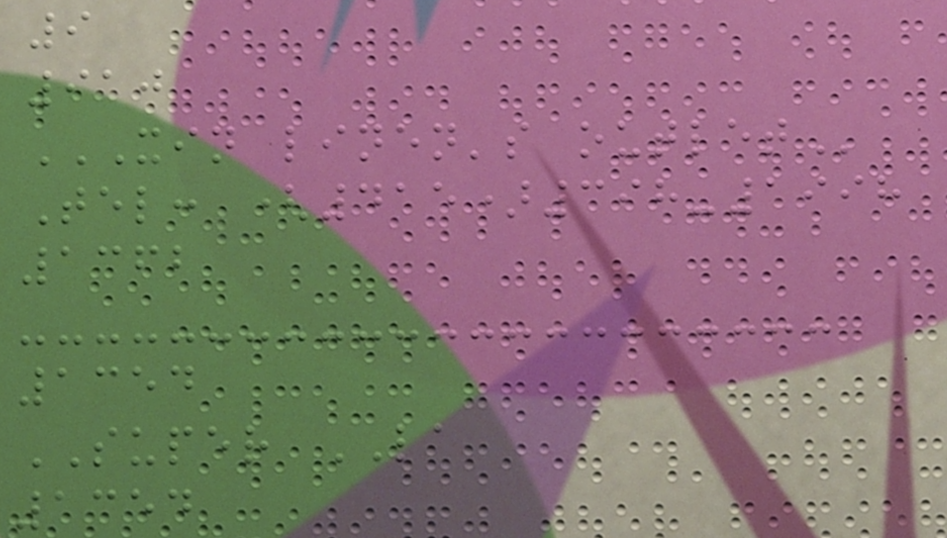9
910
XIN LINEN'S OUTLET
Tel: (415)398-1998
1362
1354
SUPER LA
1354
